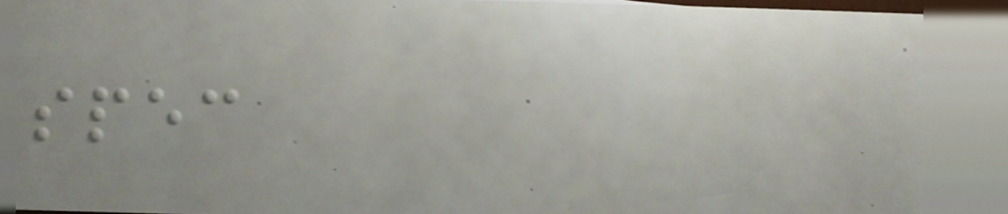spec
